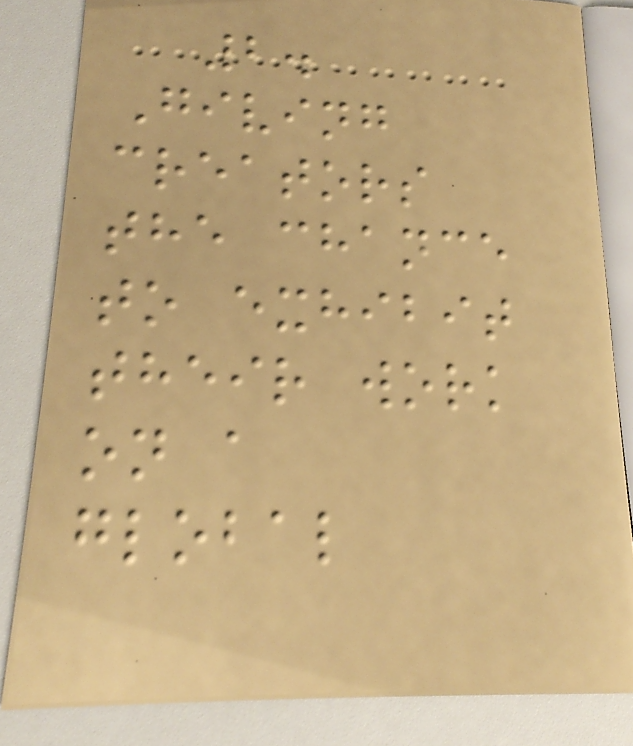2.
Giving
creators
the chance
to exhibit
their work
on a
global
